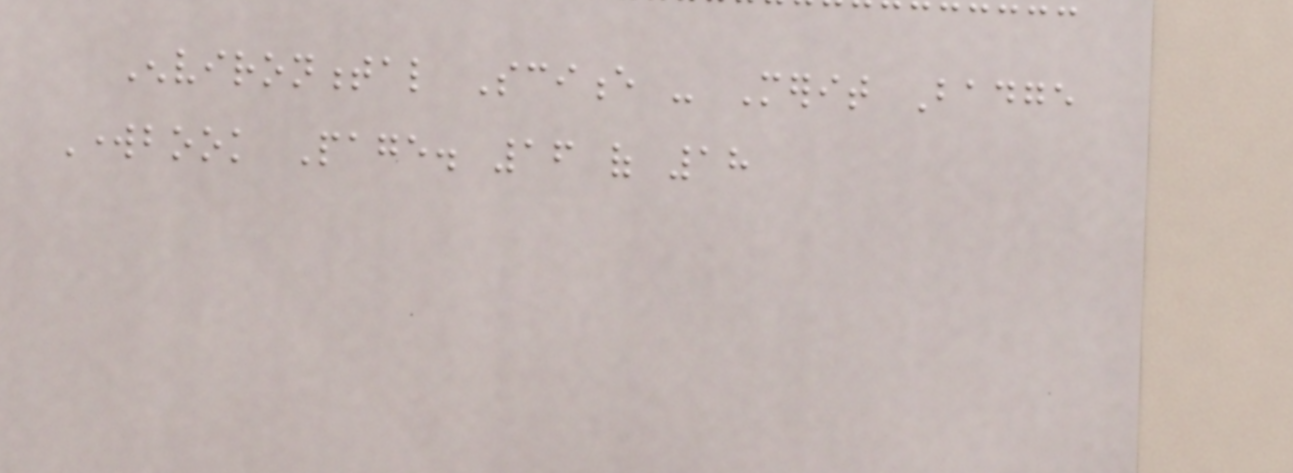Environmental Science - Merit Badge
Workbook Page. 16 of 18
